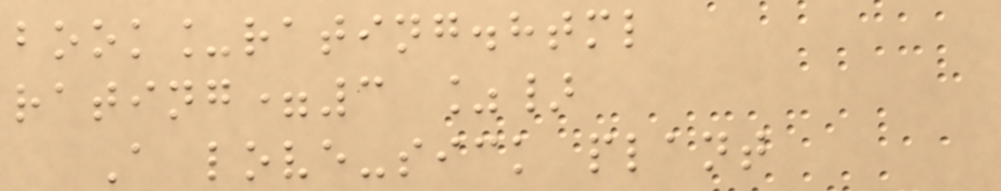book_rating.html
rating=3 %}
A love-sick plant
